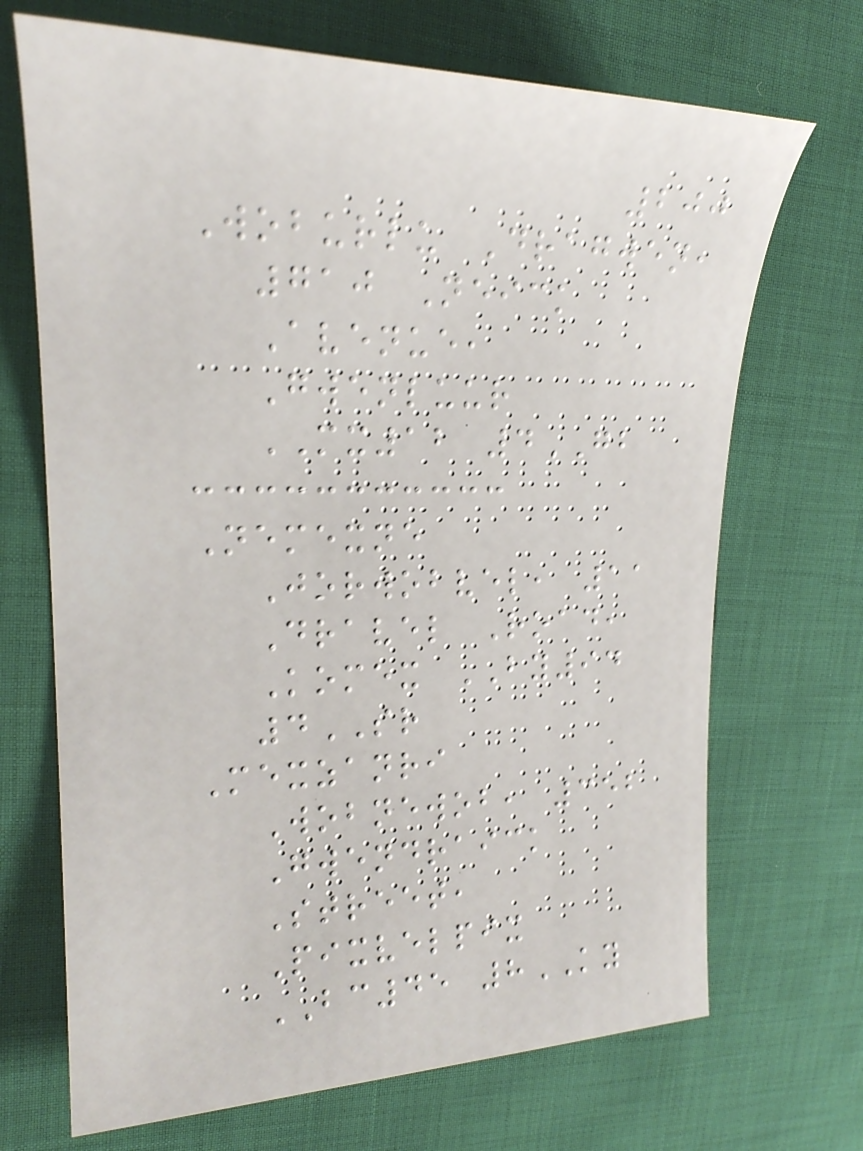200
Woburlu Dragwen,
710 Neick
Avenue,
Gwenluur
MX12 4GB
Nemexne
Jorwobvel, 11
Dravel Road,
Komex BY94
4SR
Mexzanri
Wobnewob, 352
Gwendraick
Street,
Pixvelpix
BC45 8KY
